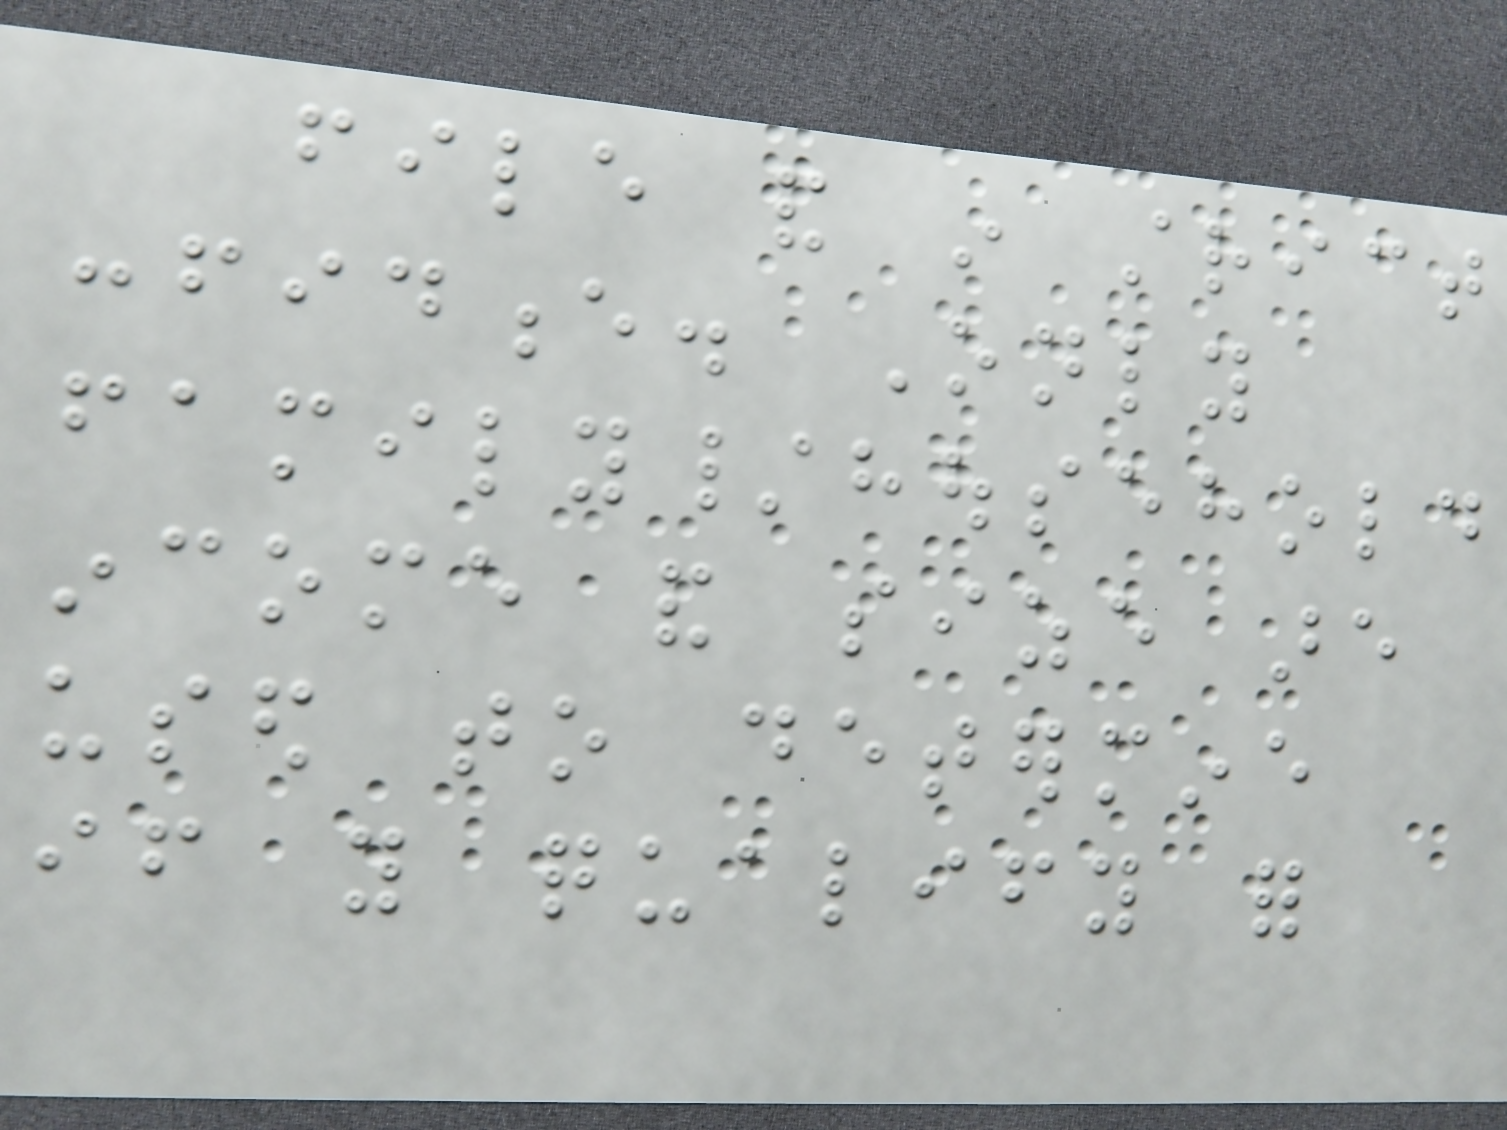file and in strict
confidence. Only
family/household
income and size are
used to determine
if you qualify for
